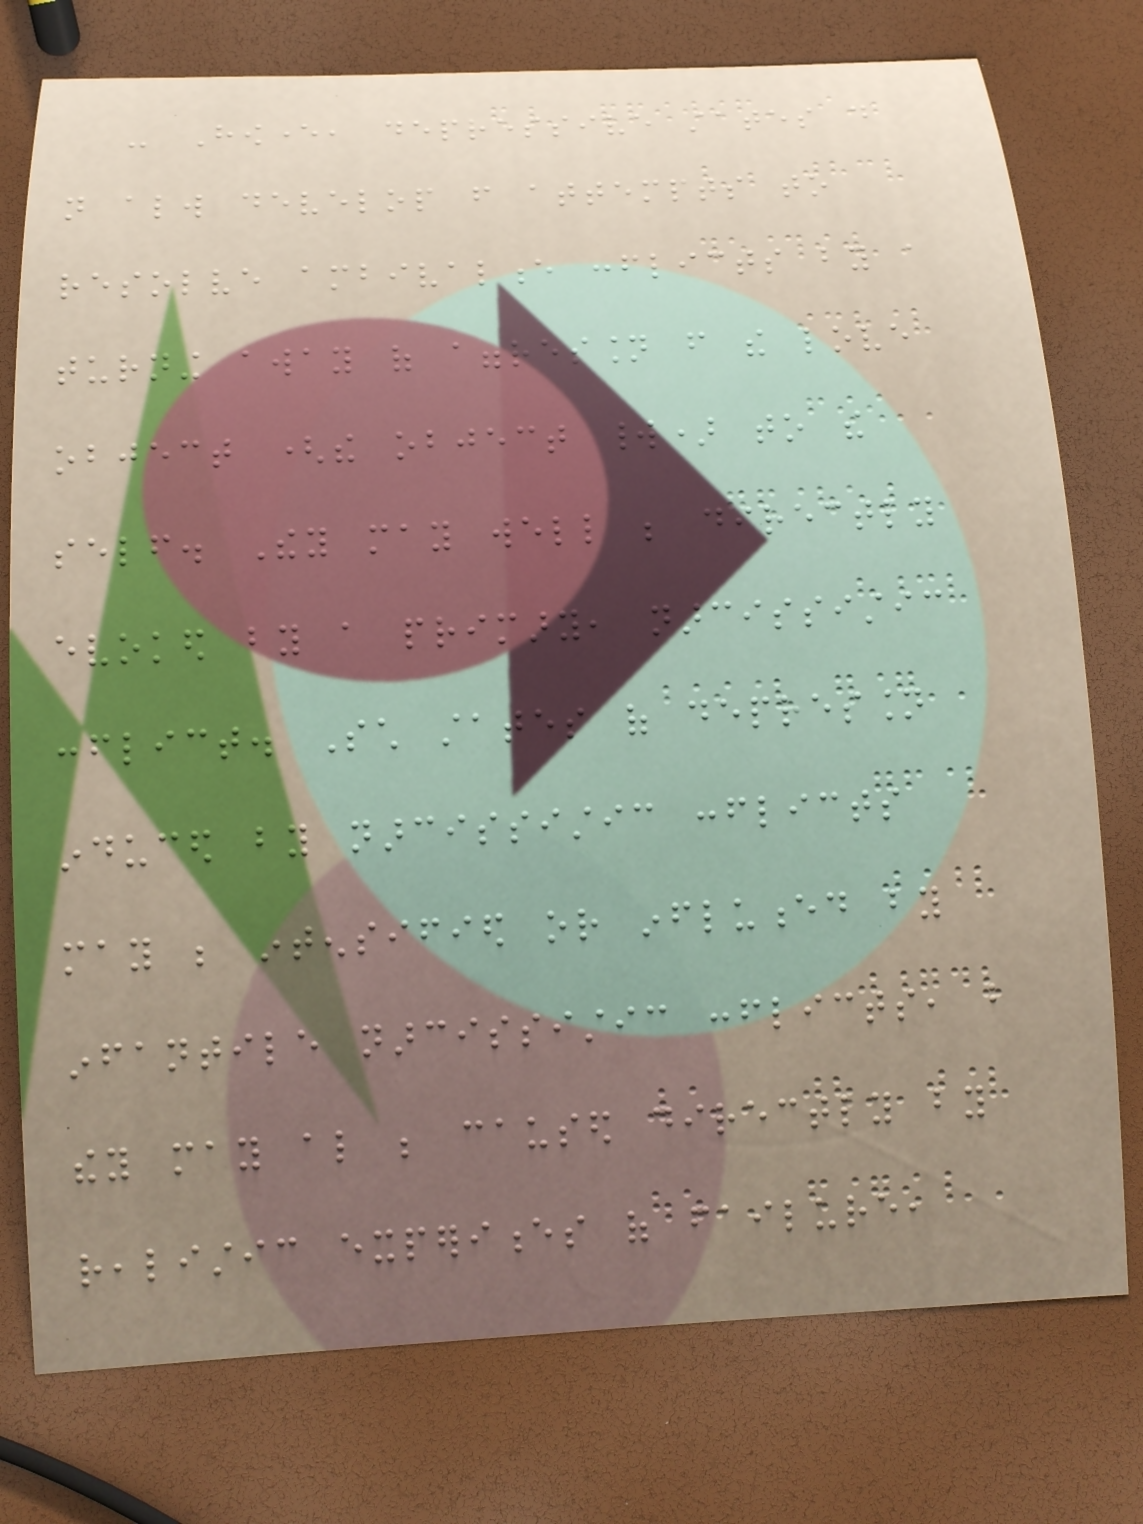- However, depressive states do
not always develop from attempts to
resolve ambivalence conflicts by a
turning away of aggression from the love
object (the object world) to the
self. They may well be directly
evoked by a primary, narcissistic
conflict. Such states of depression
induced by narcissistic conflicts
may be intensified or influenced by
infantile narcissistic conflicts, but
they may also be caused directly by
realistic experiences of failure,
